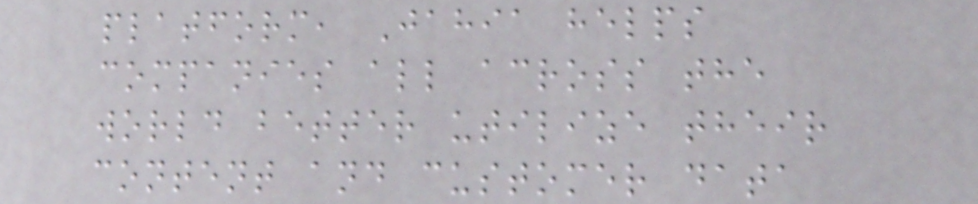platform, Jahia helps
companies all across the
world better utilize their
content and customer data
